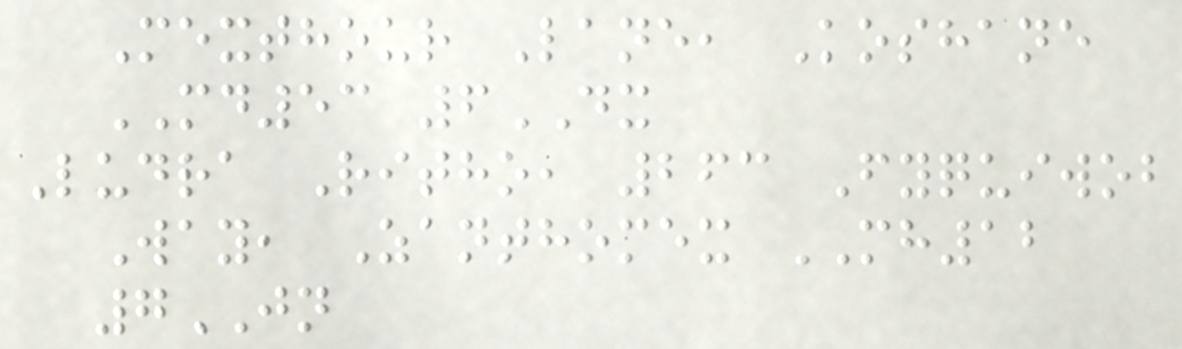Mexthour Lane, Koshane
MD53 6DX
Ludra Ritho, 263 Fyquiwob
Way, Zanthomex MH12
7JN
